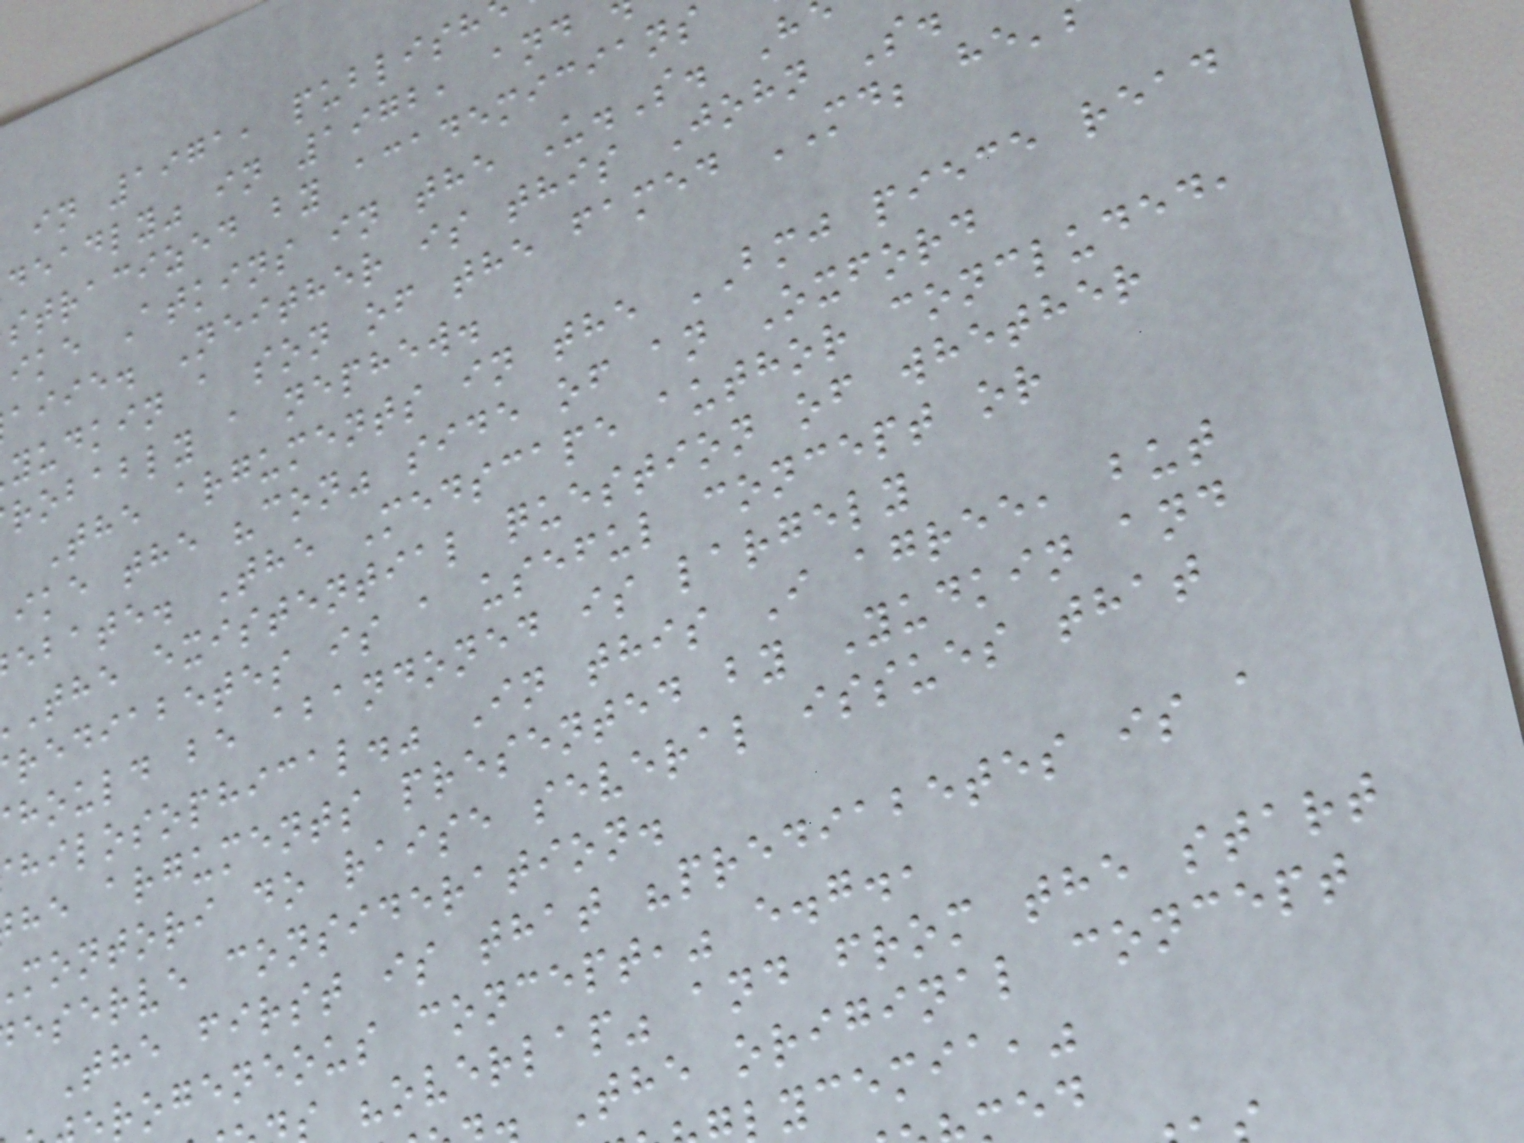in 1971, publish
deadly" in 1972, and
stracized by academicians
ike Atkins in the U.S. H
aiie. Neither is this John S.
yudkin a son of the famed MD; he'
robably a nephew.
The arguments in the BMJ piece read
ike the "con" side of an Oxford
ebate. The Medscape author concluded,
The existential question of whether
rediabetes is a useful concept or
hould be abandoned is largely
hilosophical." In this I agree, but
he arguments presented by Yudkin and
montori do raise several issues that
eserve consideration.
The first is that "prediabetes is a
rogeneous concept," e.g.,
"overlap" and from the start
The original concept
ycemia,"
